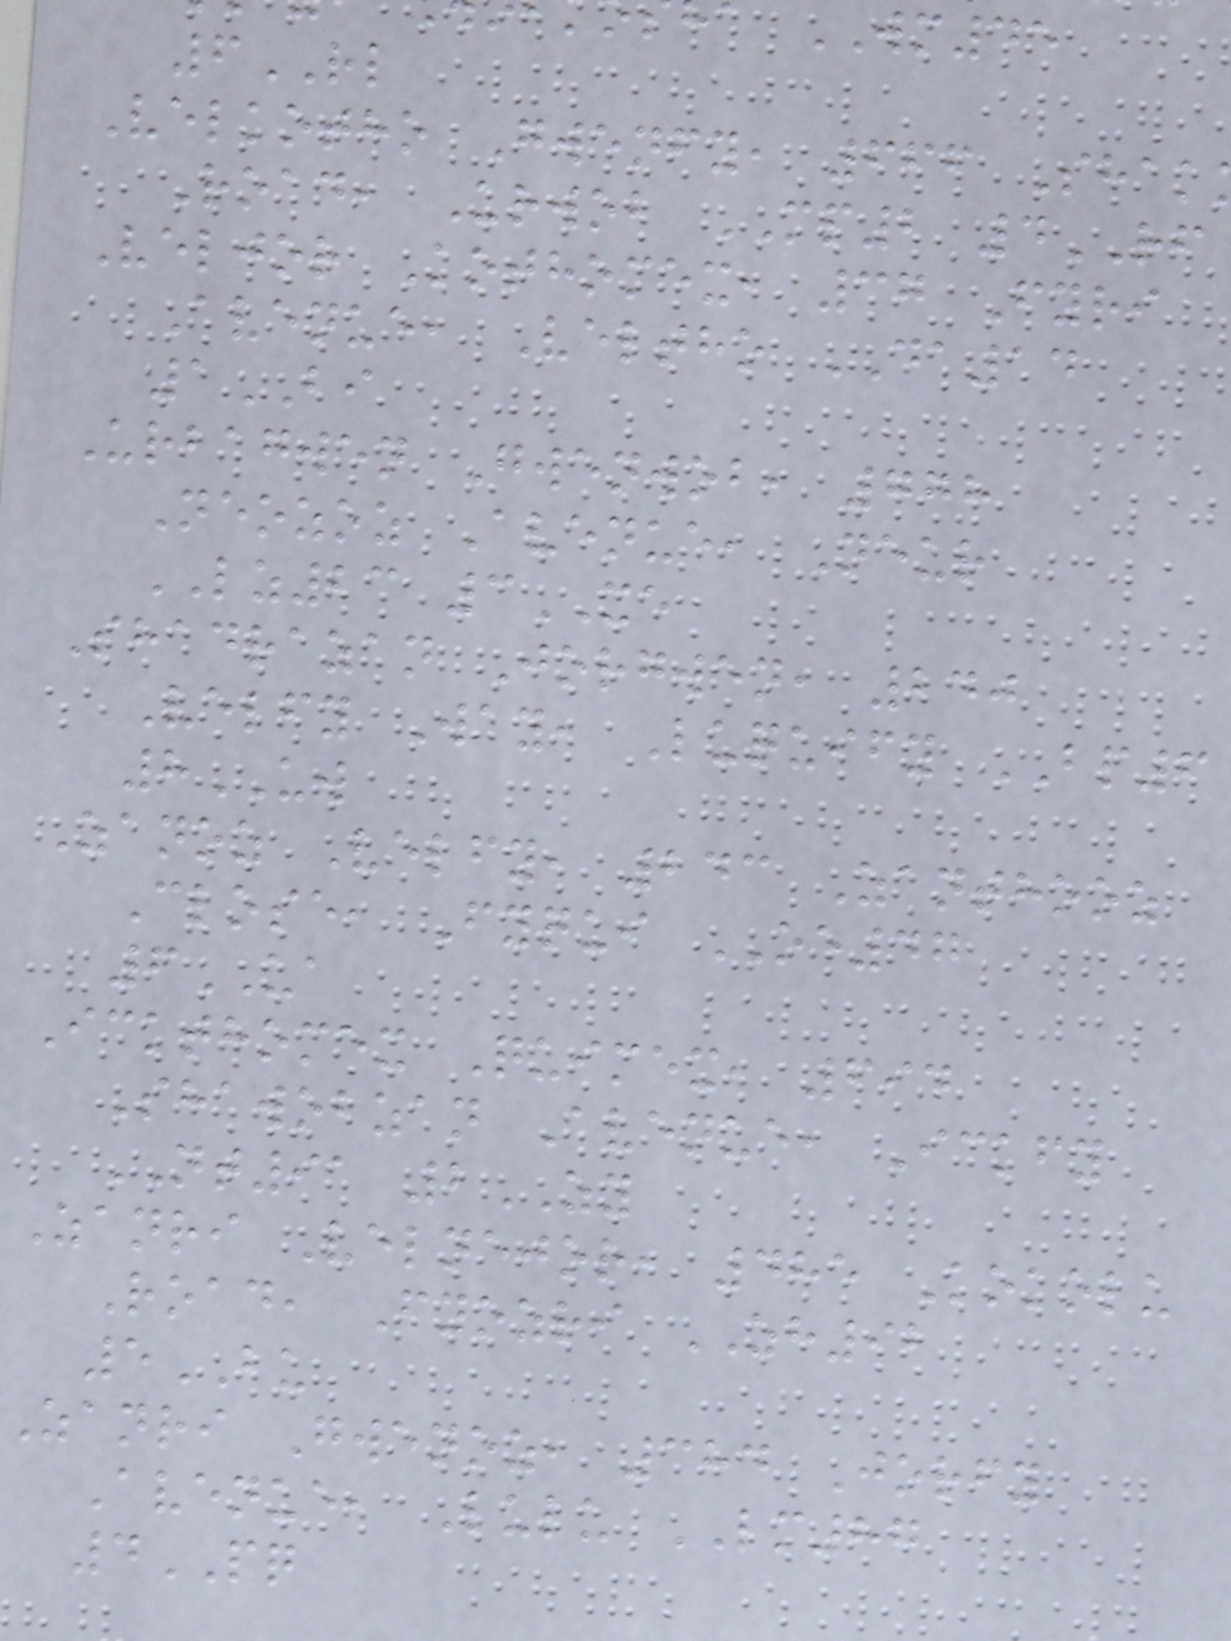WM45
6RL
Velkotho Gwenfy, 666 Shak
Road, Urwob MP2 4RF
Veljor Kothomex, 37 Fyri
Avenue, Veltho DA14
1BI
Urbagwen Gwenwob, 778
Neozoz Avenue, Neur
LZ23 3XE
Shadrazan Jorgwen, 240
Velfy Way, Luquify BP6
8UW
Zanoz Velfy, 243 Zanthooz
Close, Fyqui OE47
6UA
Ickthomex Quimex, 694
Shawobzan Avenue, Ickfy
NT91 2ZY
Zanri Velnejor, 485 Kokolu
Road, Fyozri ZH92
5BU
Zanri Gwenoz, 384 Jorfy
Avenue, Lulu LM87
4PQ
